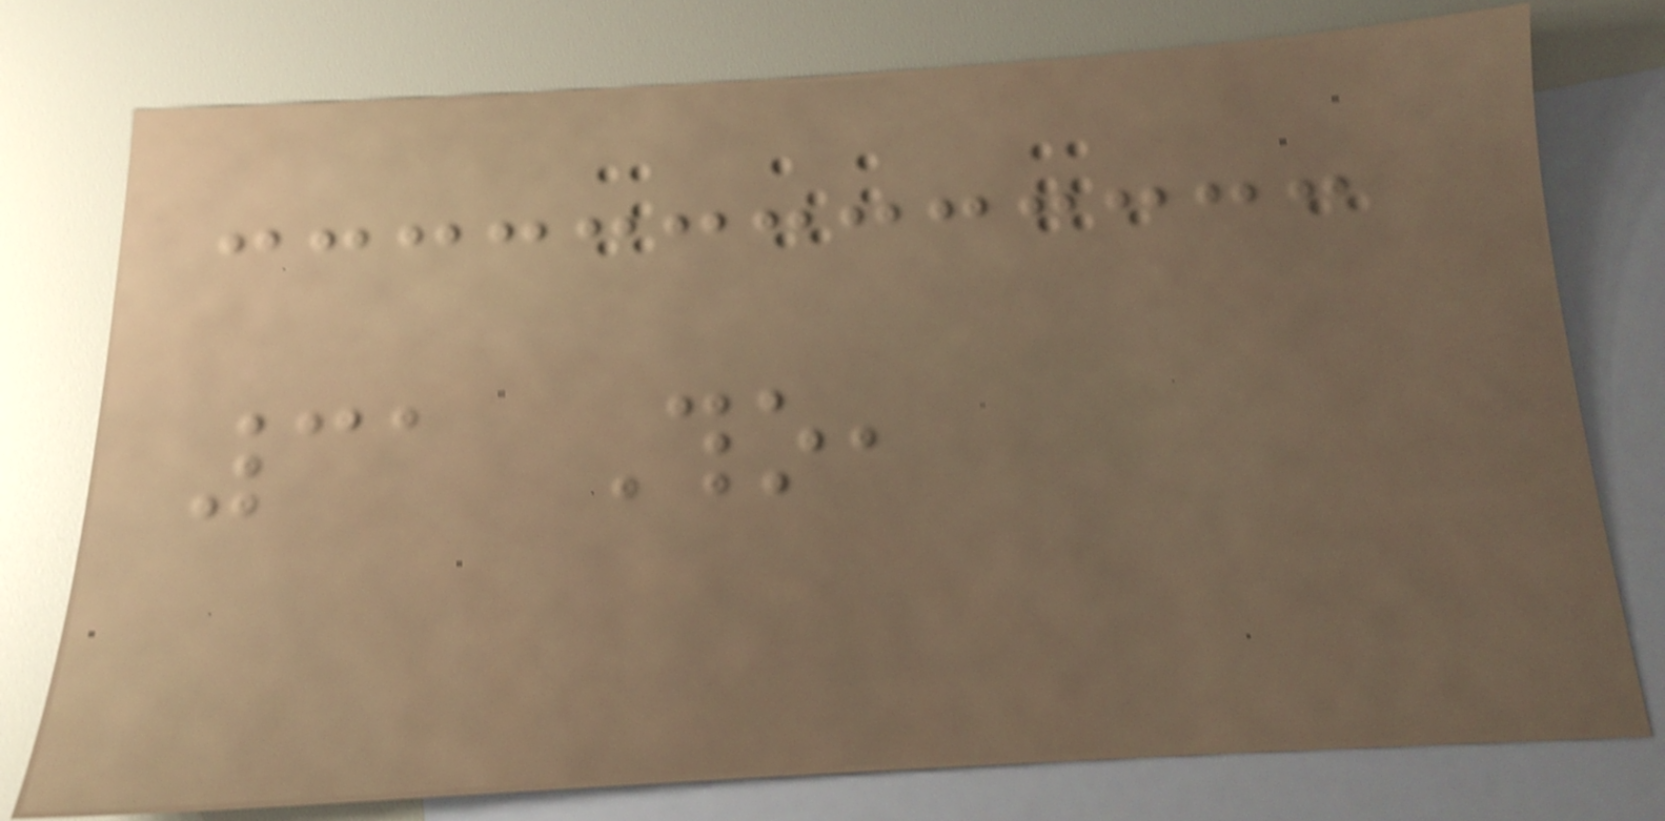31 Tho,
